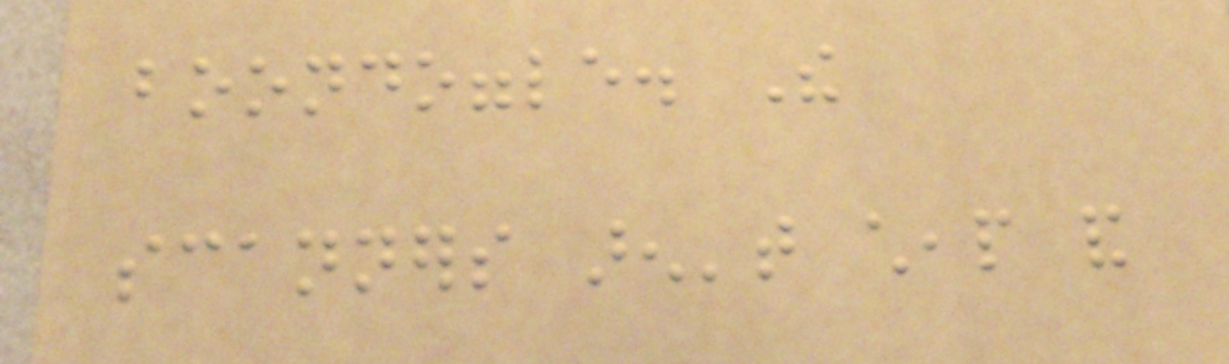boondoggle. The
scanners aren't cheap and
